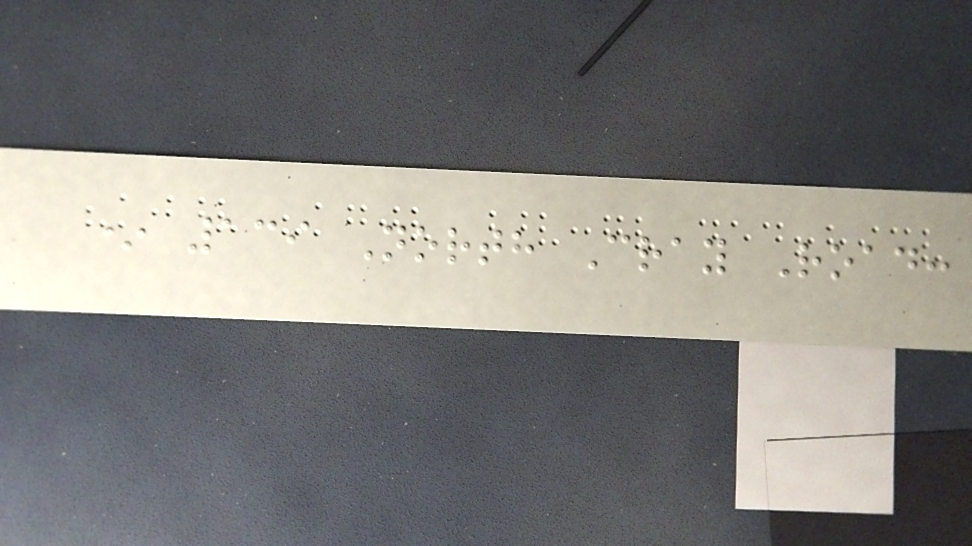* 139 North Cray Road:
